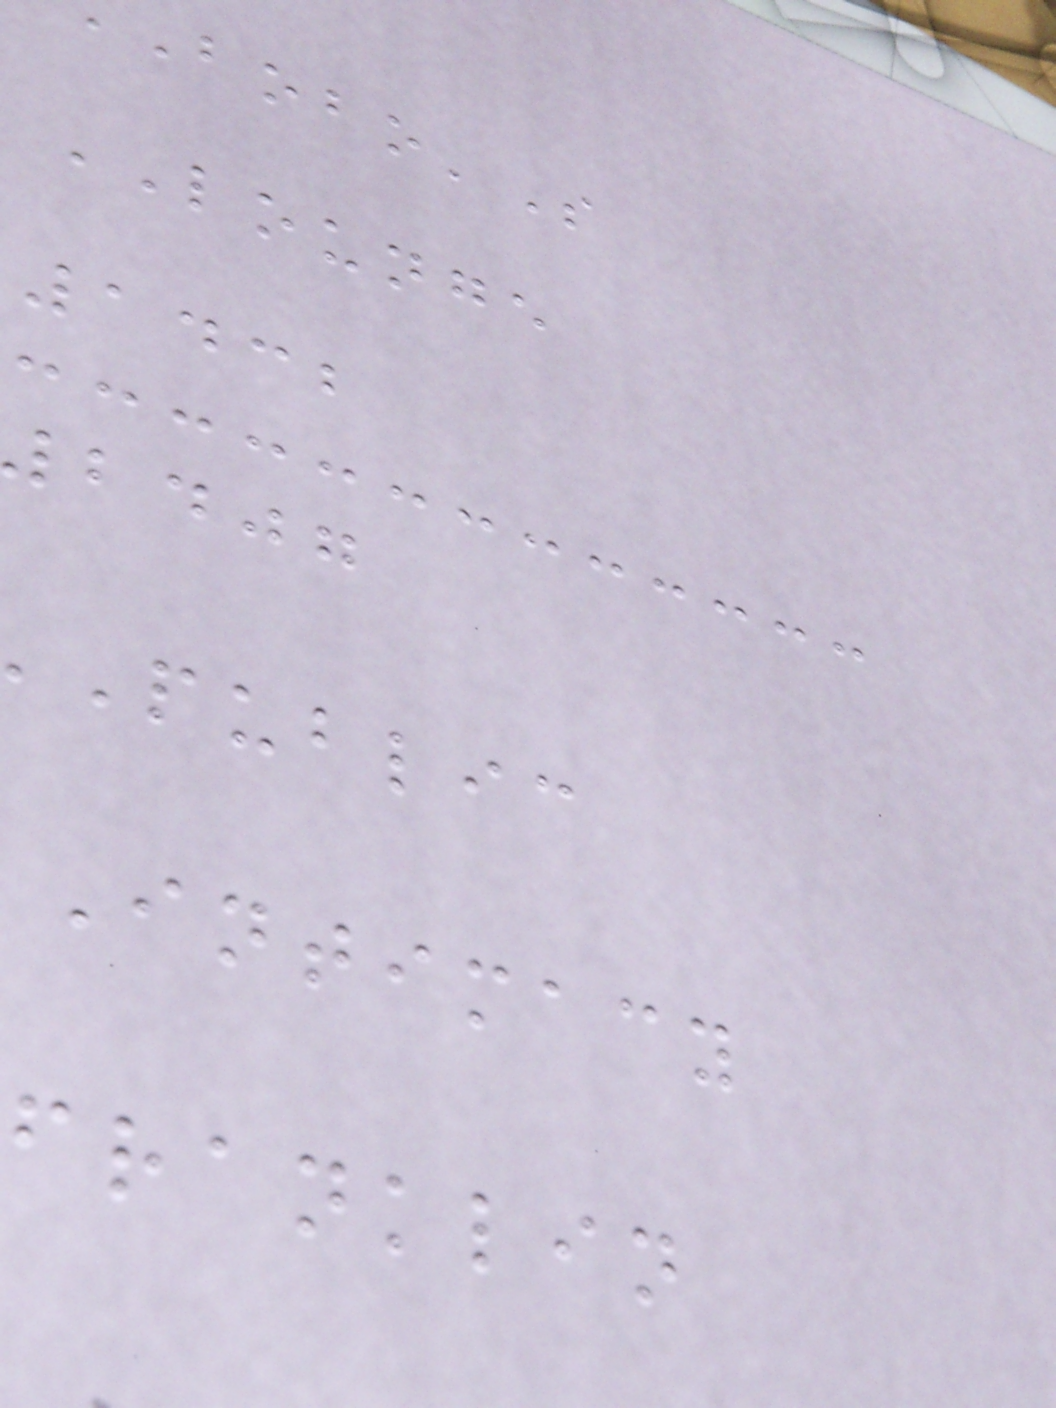LOUNGE
1432
bdjg
public
intimacy
franklin
